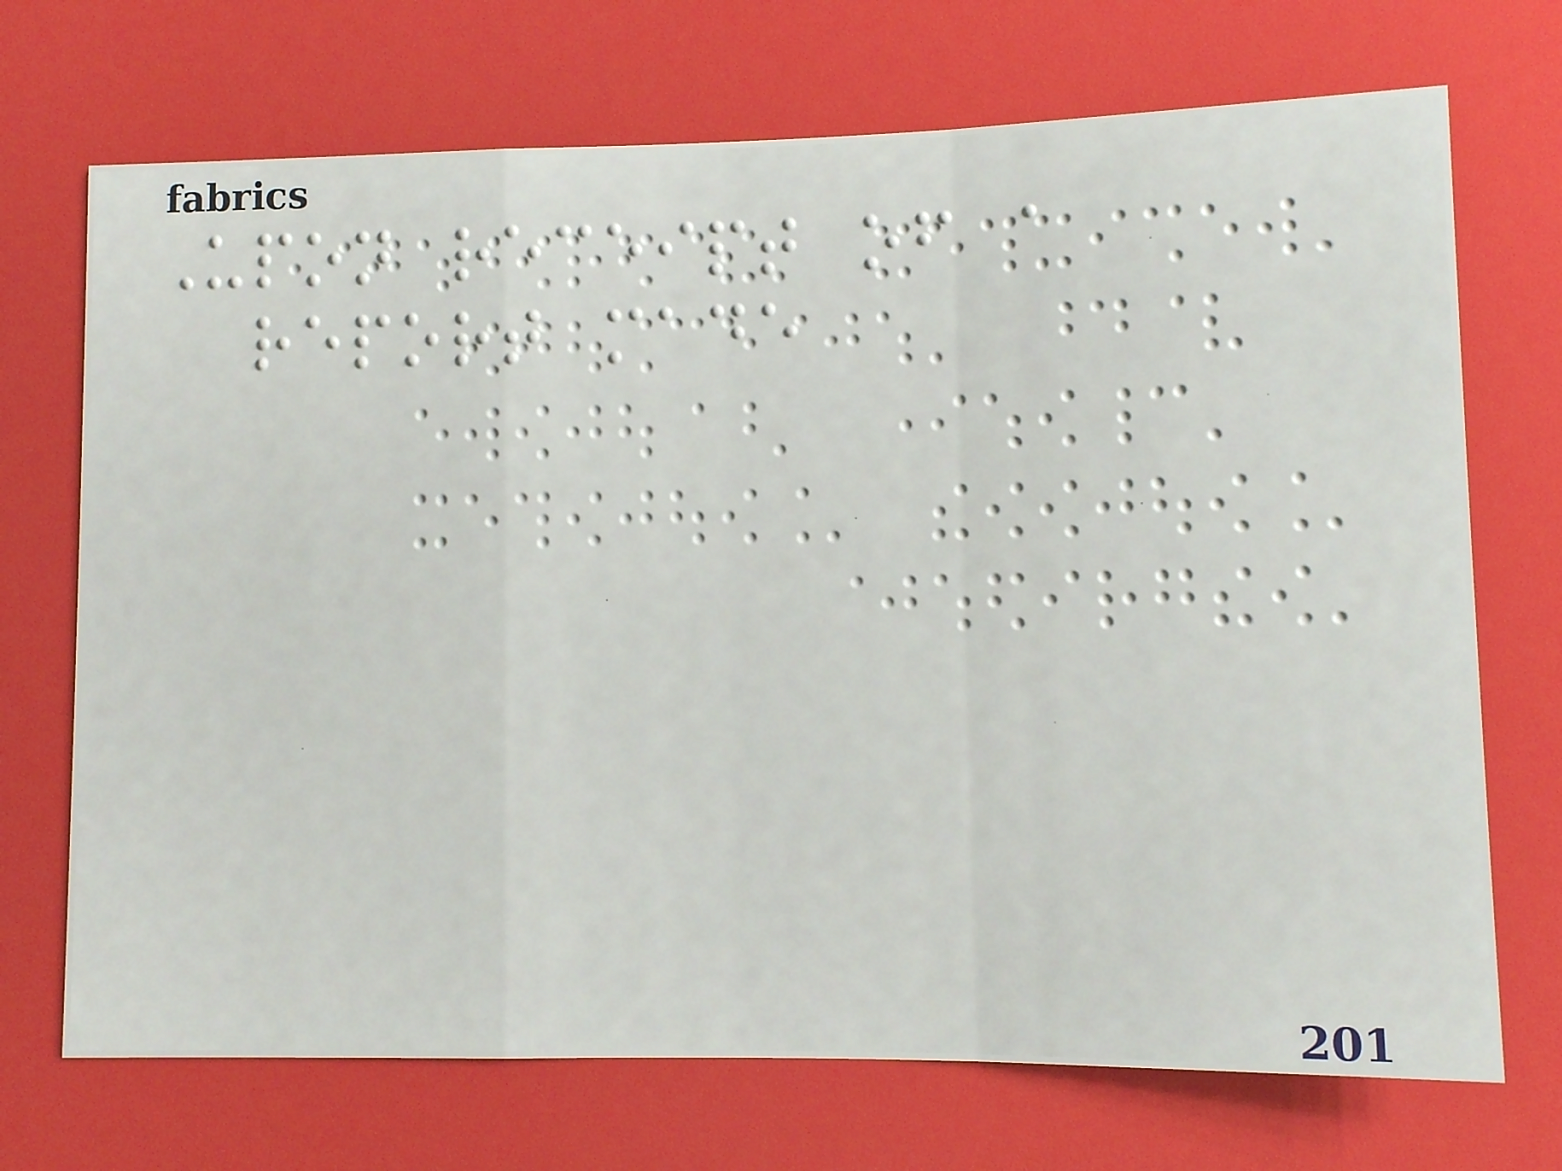Upon receipt of a
report made
